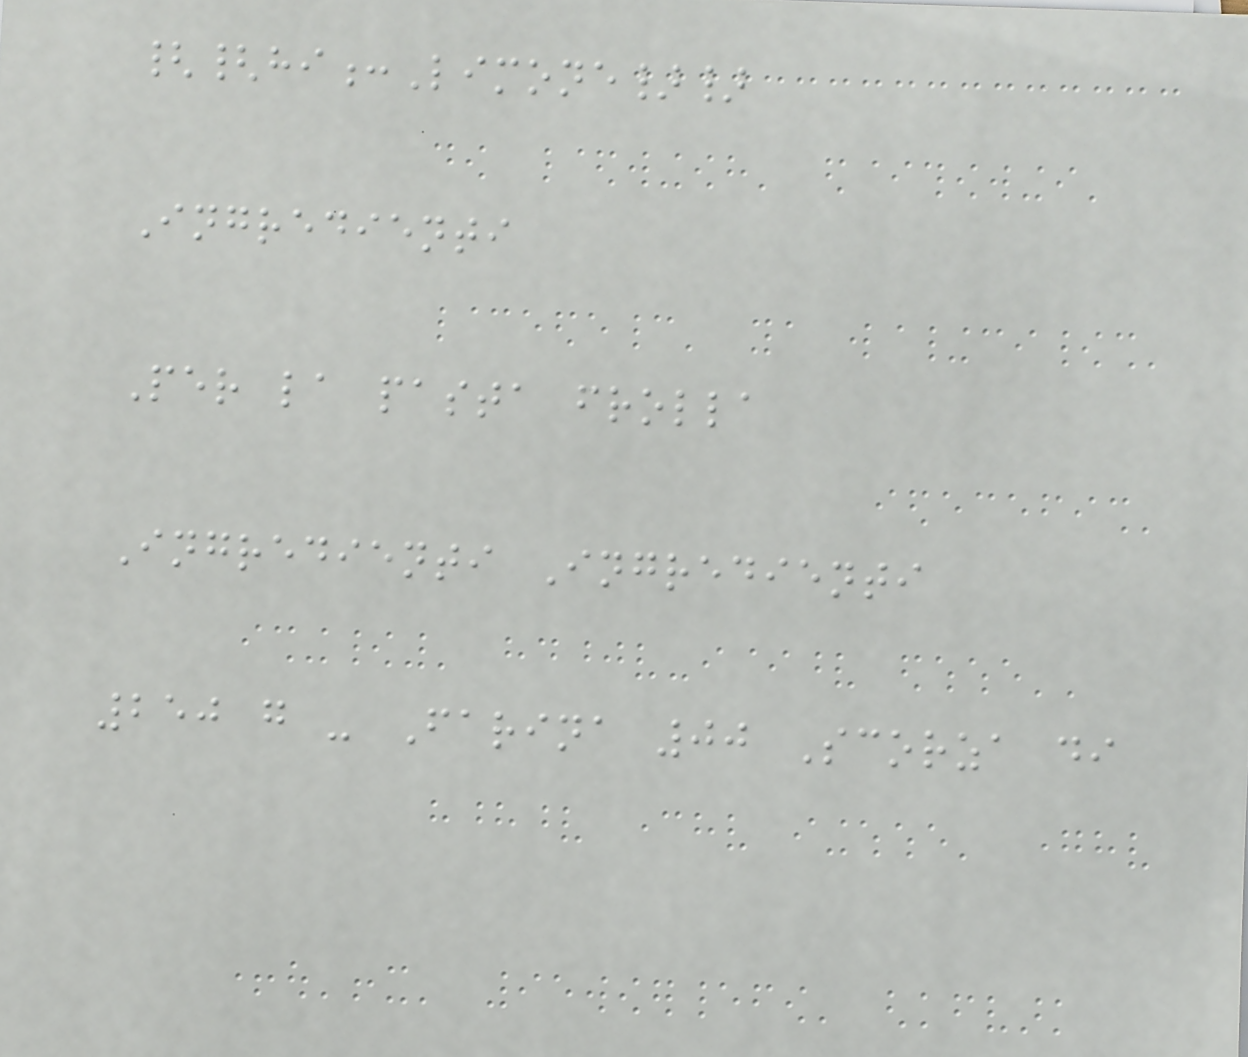{{hi:Limone}}
Ingredienti
Per la pasta frolla
Ingredienti Ingredienti
250 g - Farina 00 Scorza di
